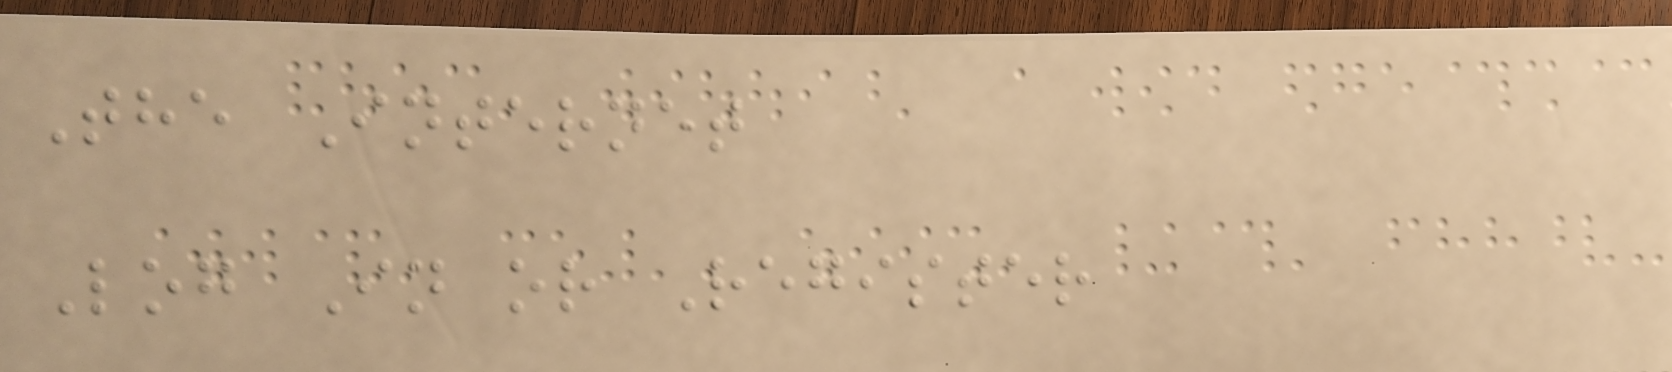The Internet
Log In or Register
